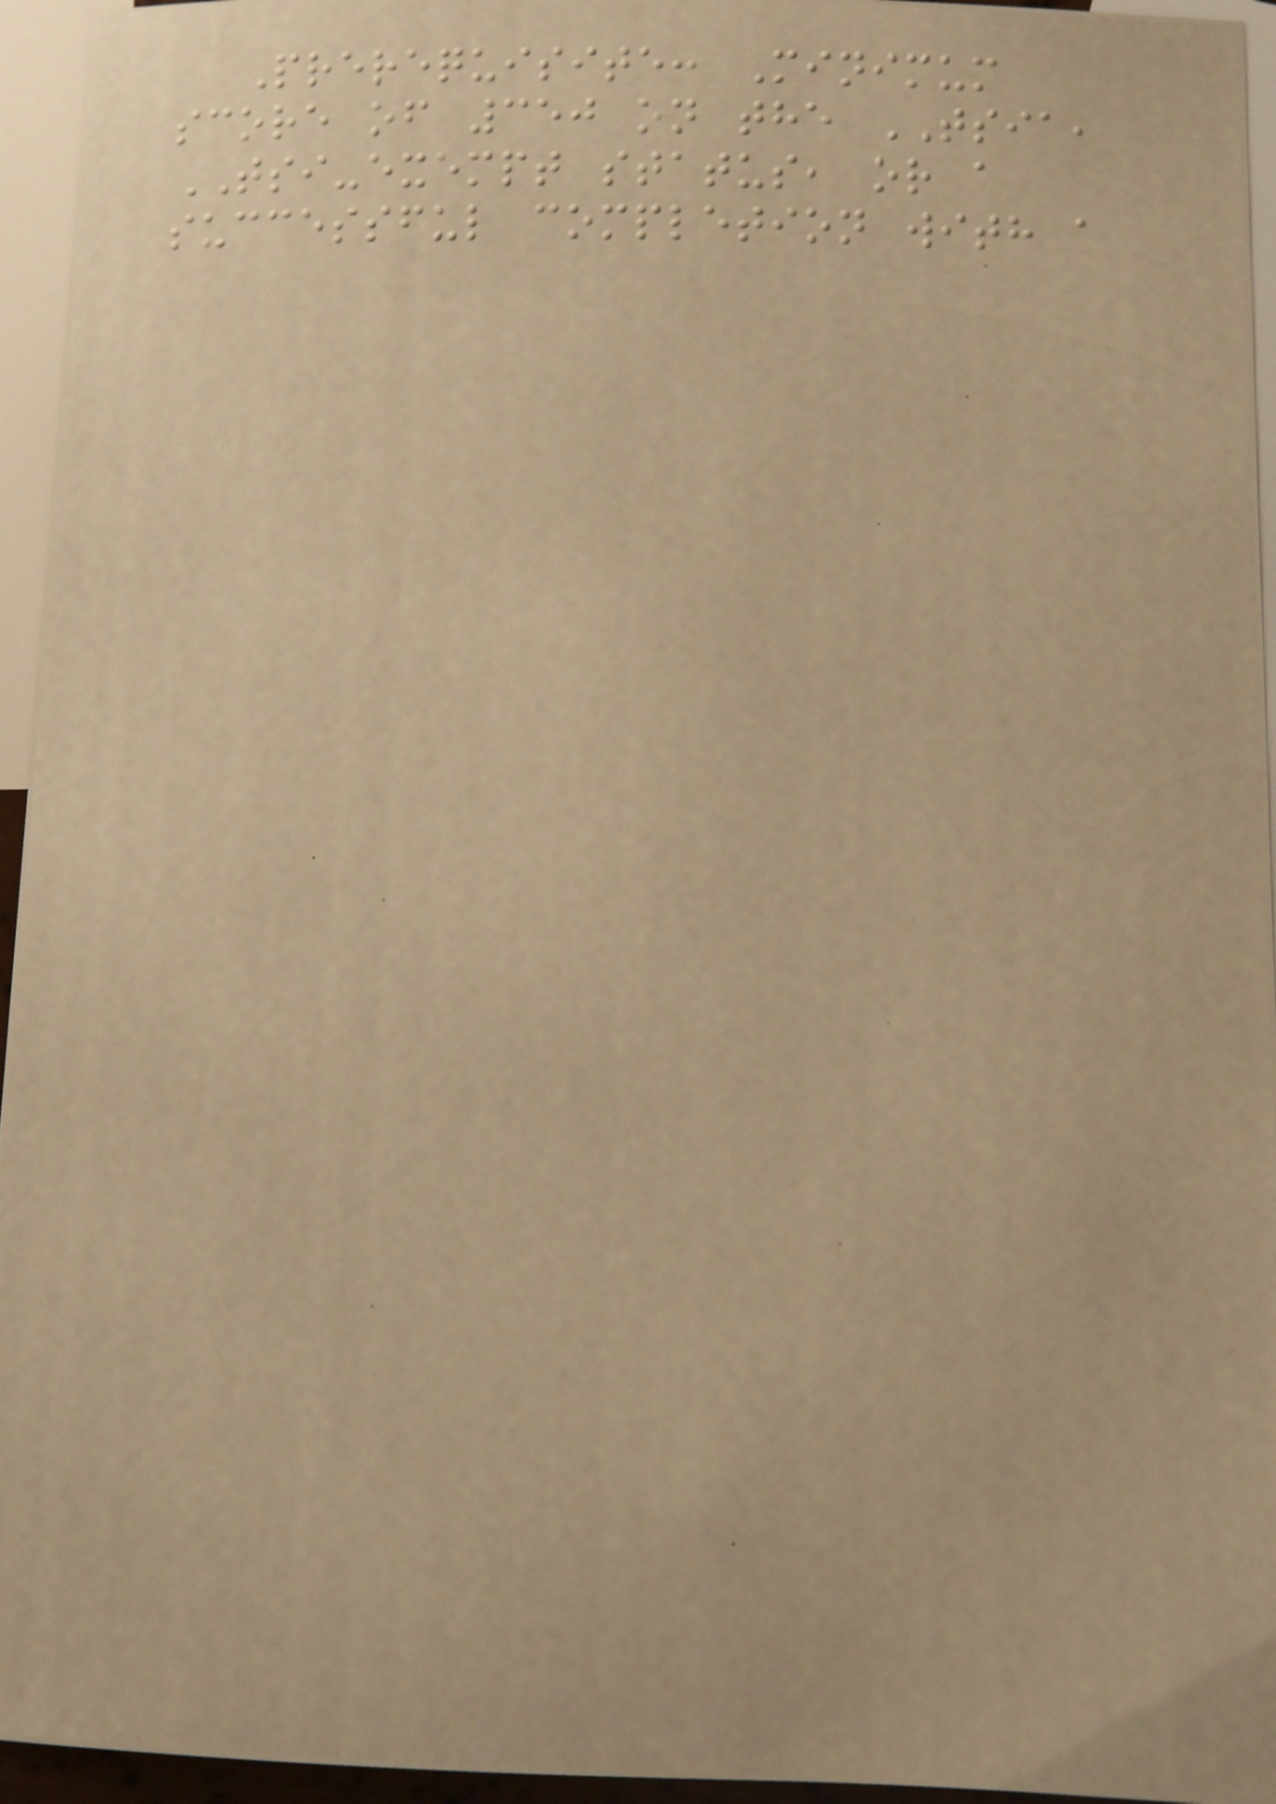Prerequisite: Minimum
score of 350 on the TSIA,
TSI-exempt status, or a
successful completion with a
